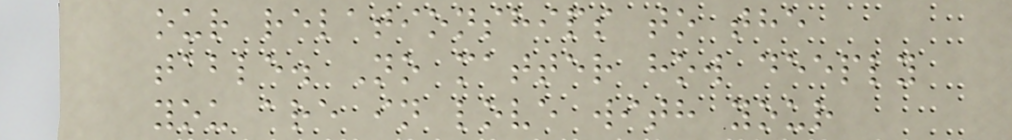our relationships to the
table. No matter how deeply
you are in love with your
